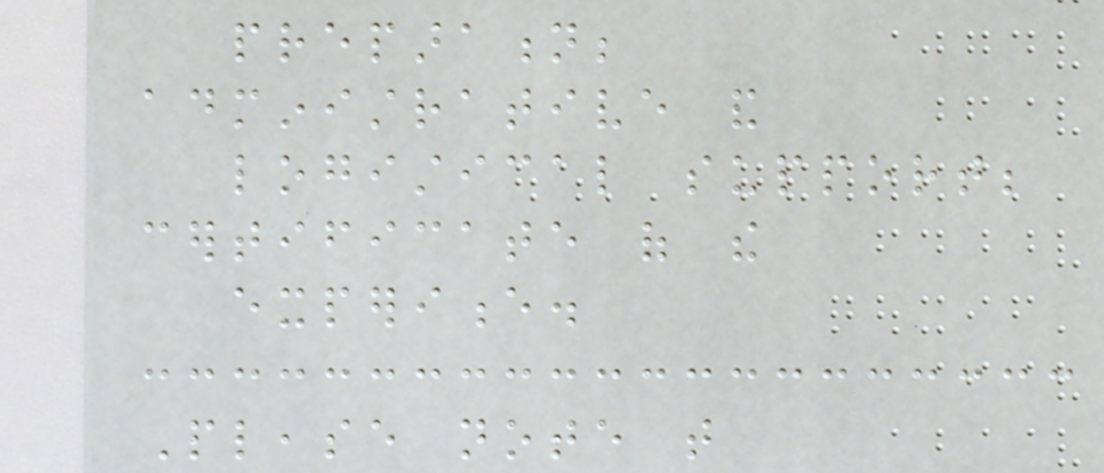preparation;
administrative and
logistical support;
certificate of the
experience.
Please note that
